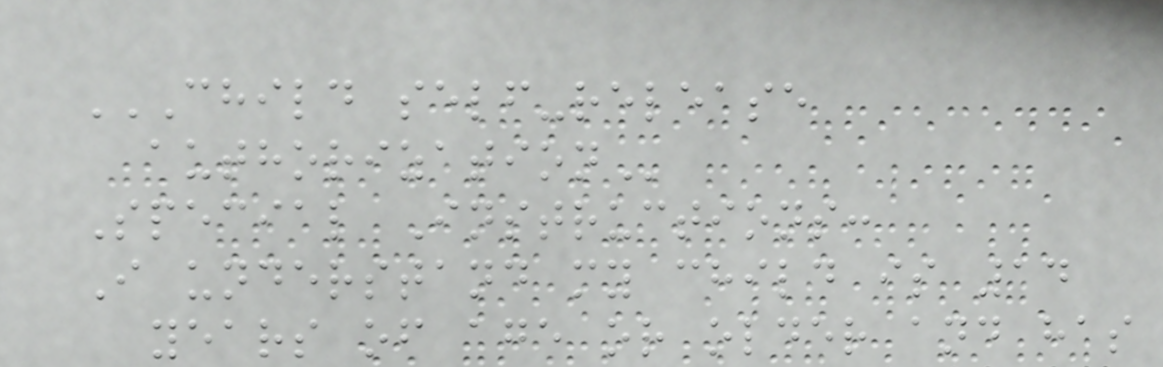CHILD SELF-RELEASE
AUTHORIZATION
Special Instructions:
I understand my child is 14
years of age or older and has
